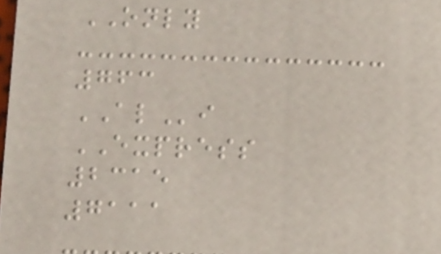ONLY
763
ALi
EXPRESS
2315
7111
